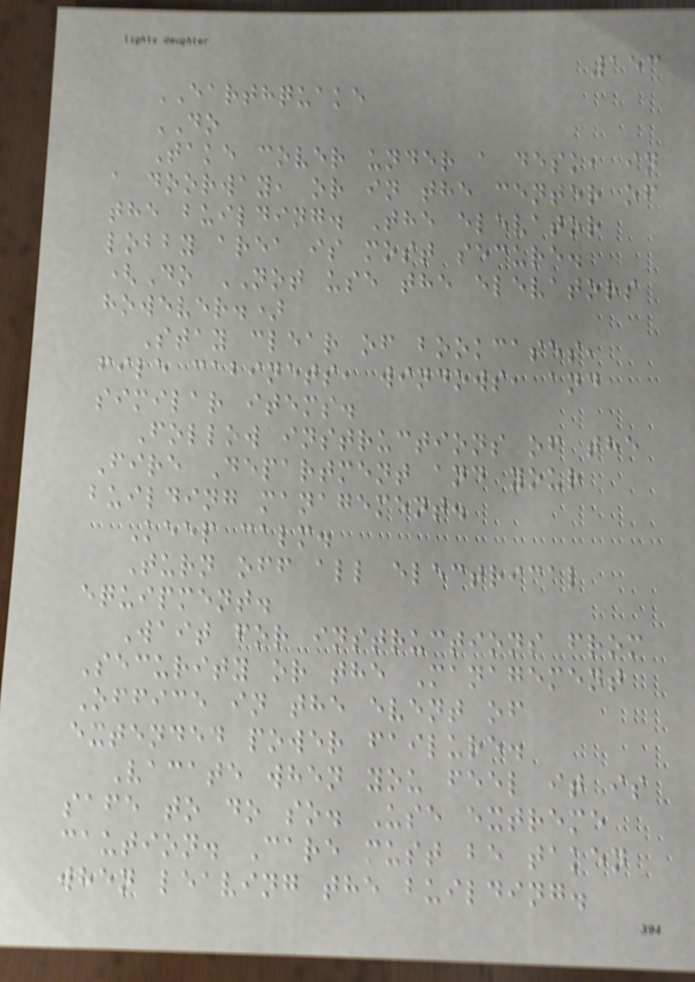153
EARTHQUAKE
DO
Take cover under a desk, in
a doorway, or in the center of
the building. The elevator
lobby area is most secure.
(Do NOT use the elevators
however.)
Stay clear of bookcases,
file cabinets, windows, and
similar items.
Follow instructions of the
Fire Department and your
building management.
Keep calm.
Turn off all electrical
equipment.
Wait for instructions from
Security or the Management
Office in the event of
extended power failure.
Vacate when you feel it is
safe to do so. Use extreme
caution. Care must be taken
when leaving the building.
